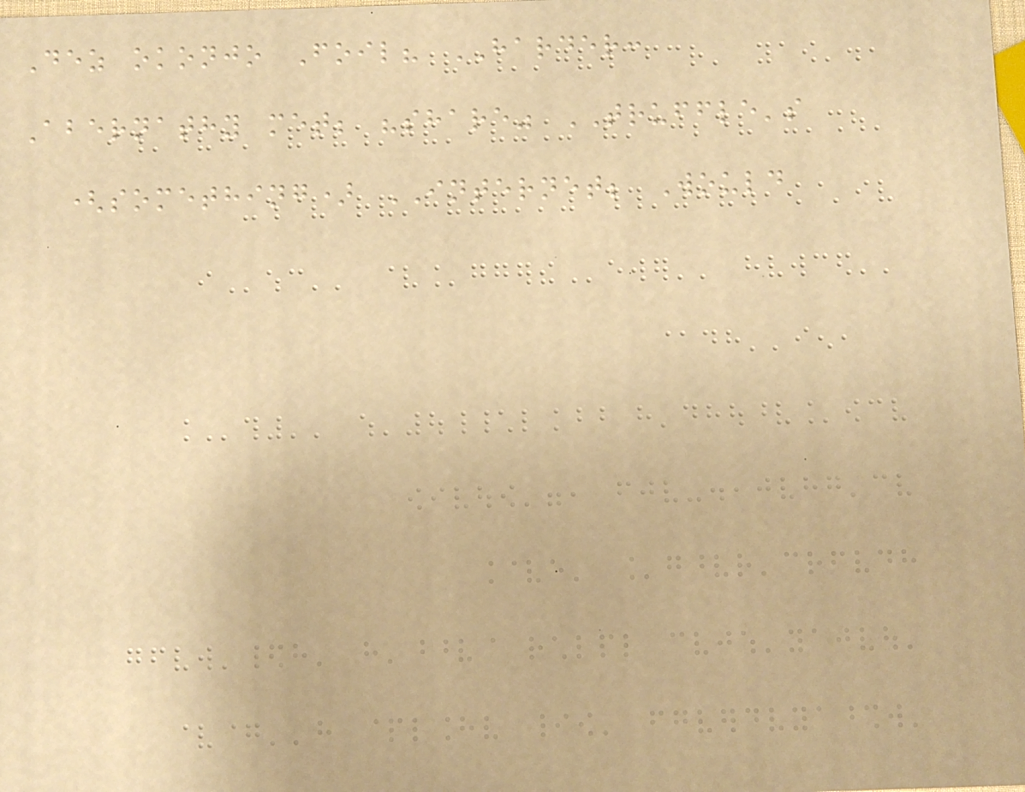Dez okonjo Foil? HARDER:
Abernathy met; "share" TRUFFLE's
(something) INTERNET; Would
